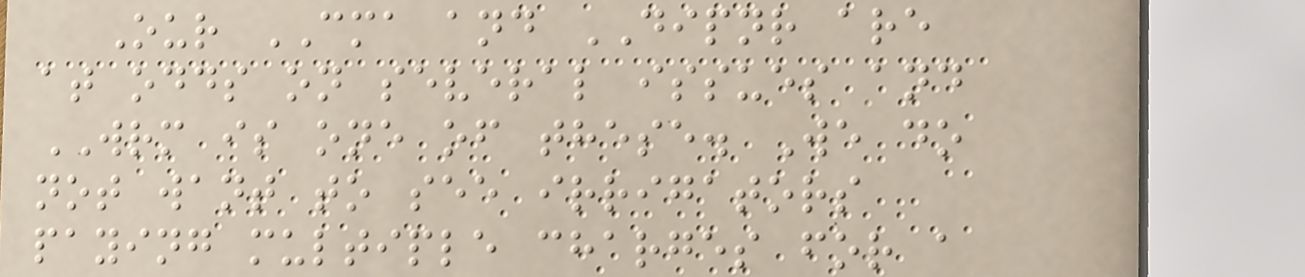Our CMA and DIPNR are
at odds on several issues and
WRM is one of these. We do
not want to see irrigators
paying multiple charges for a
